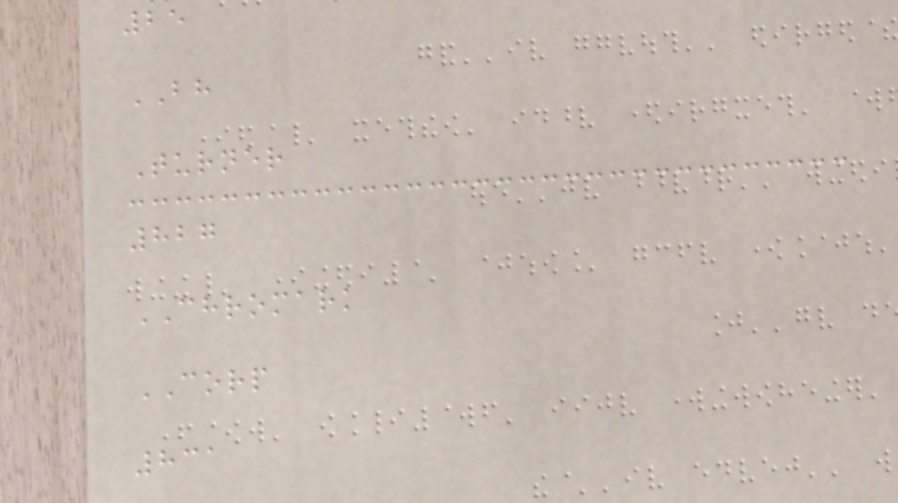25
BH
Turner
827
CHROMARK
CORP
831
